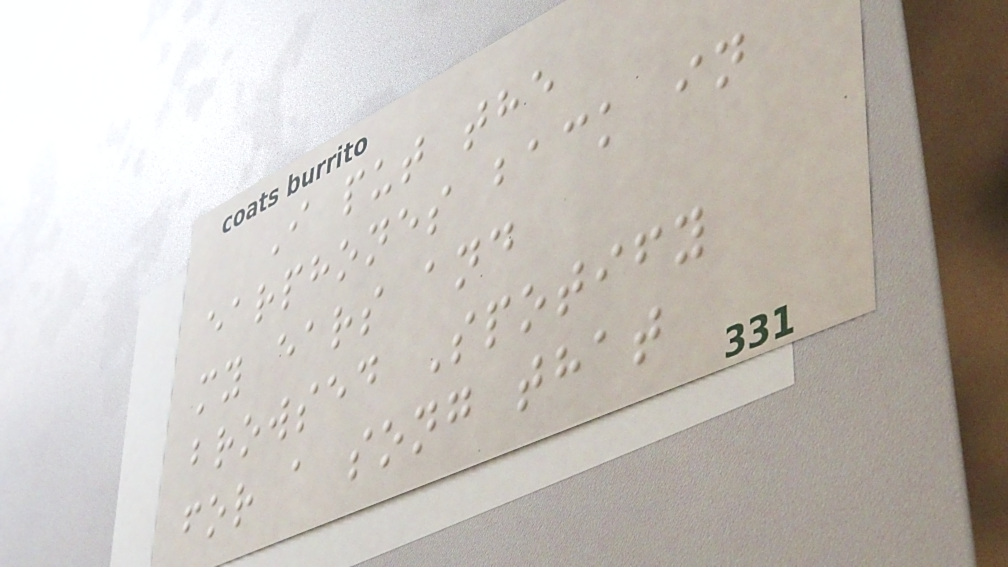I put the
earphones back in
my ears and
browsed Spotify
for a song that
